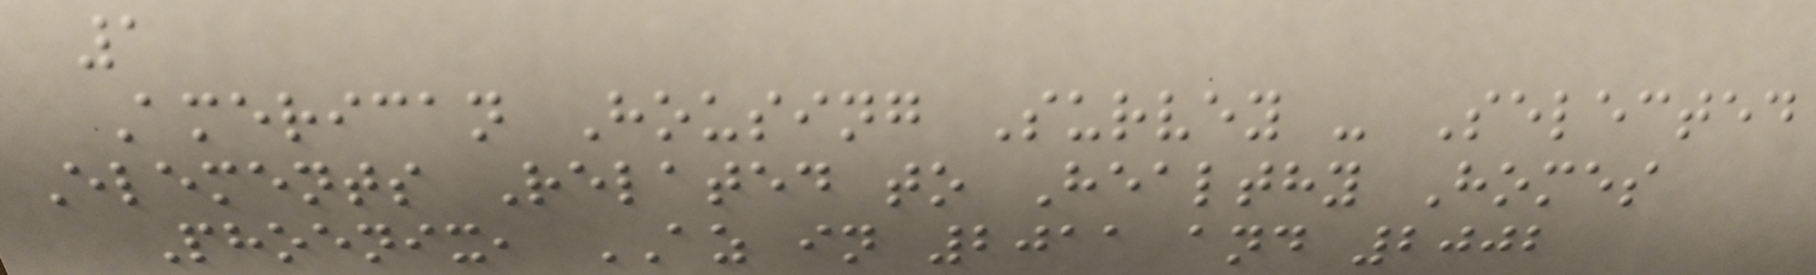1
American Housing Survey - Selected
Elements Related to Healthy Homes
Phoenix, AZ in 2011 and 2002
